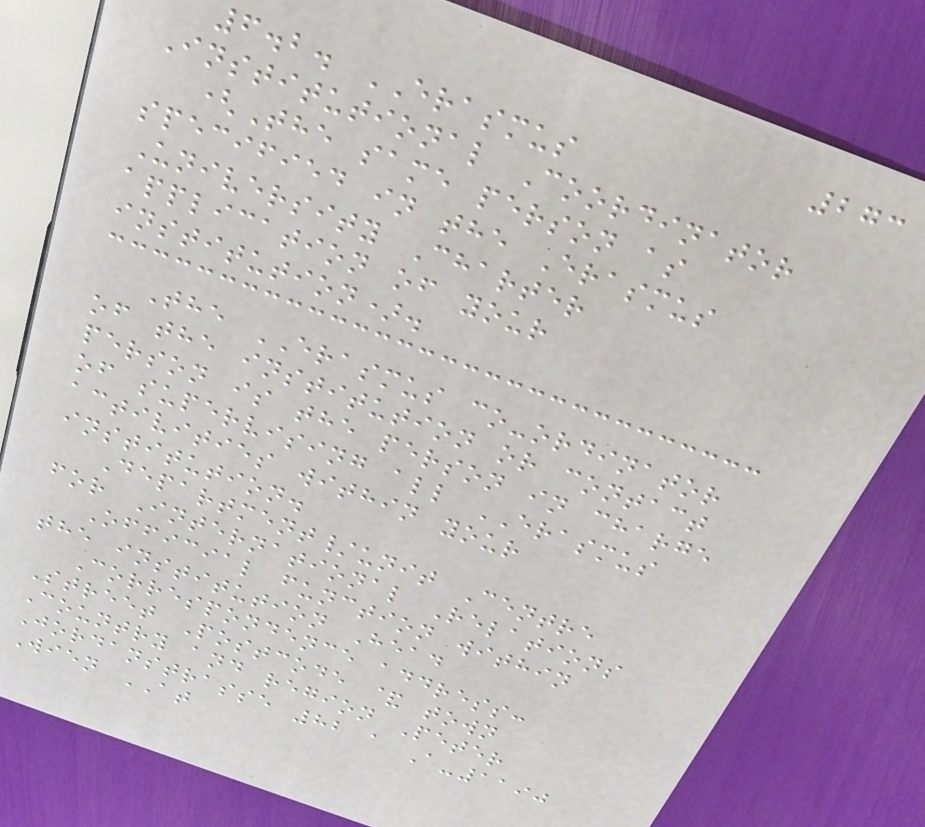273
6.2. ERASMUS
Institutional Coordinator
(The same person as
specified in the Erasmus
University Charter
application of your
institution).
The ERASMUS co-ordinator
of the institution or contact
person is the person in charge
of supervising all ERASMUS
activities within your
institution.
Department/unit Centre
for International Relations
Official function within
the institution Head
Correspondence address:
Street Postcode & town
Country and region Peter
Jordanstrasse 82 a A-1190
Wien AT
